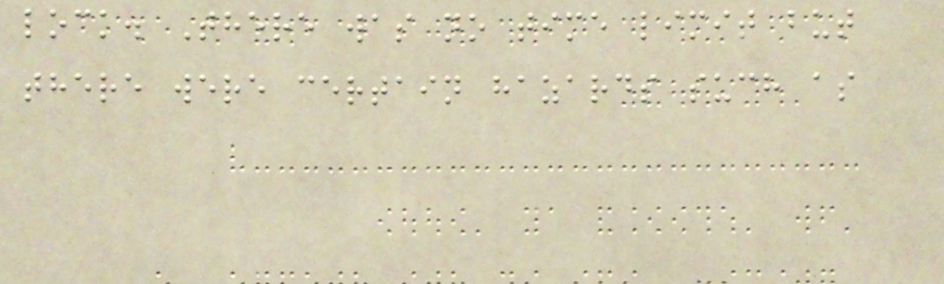lock. There was no time limit but
there were certain hazards such as
